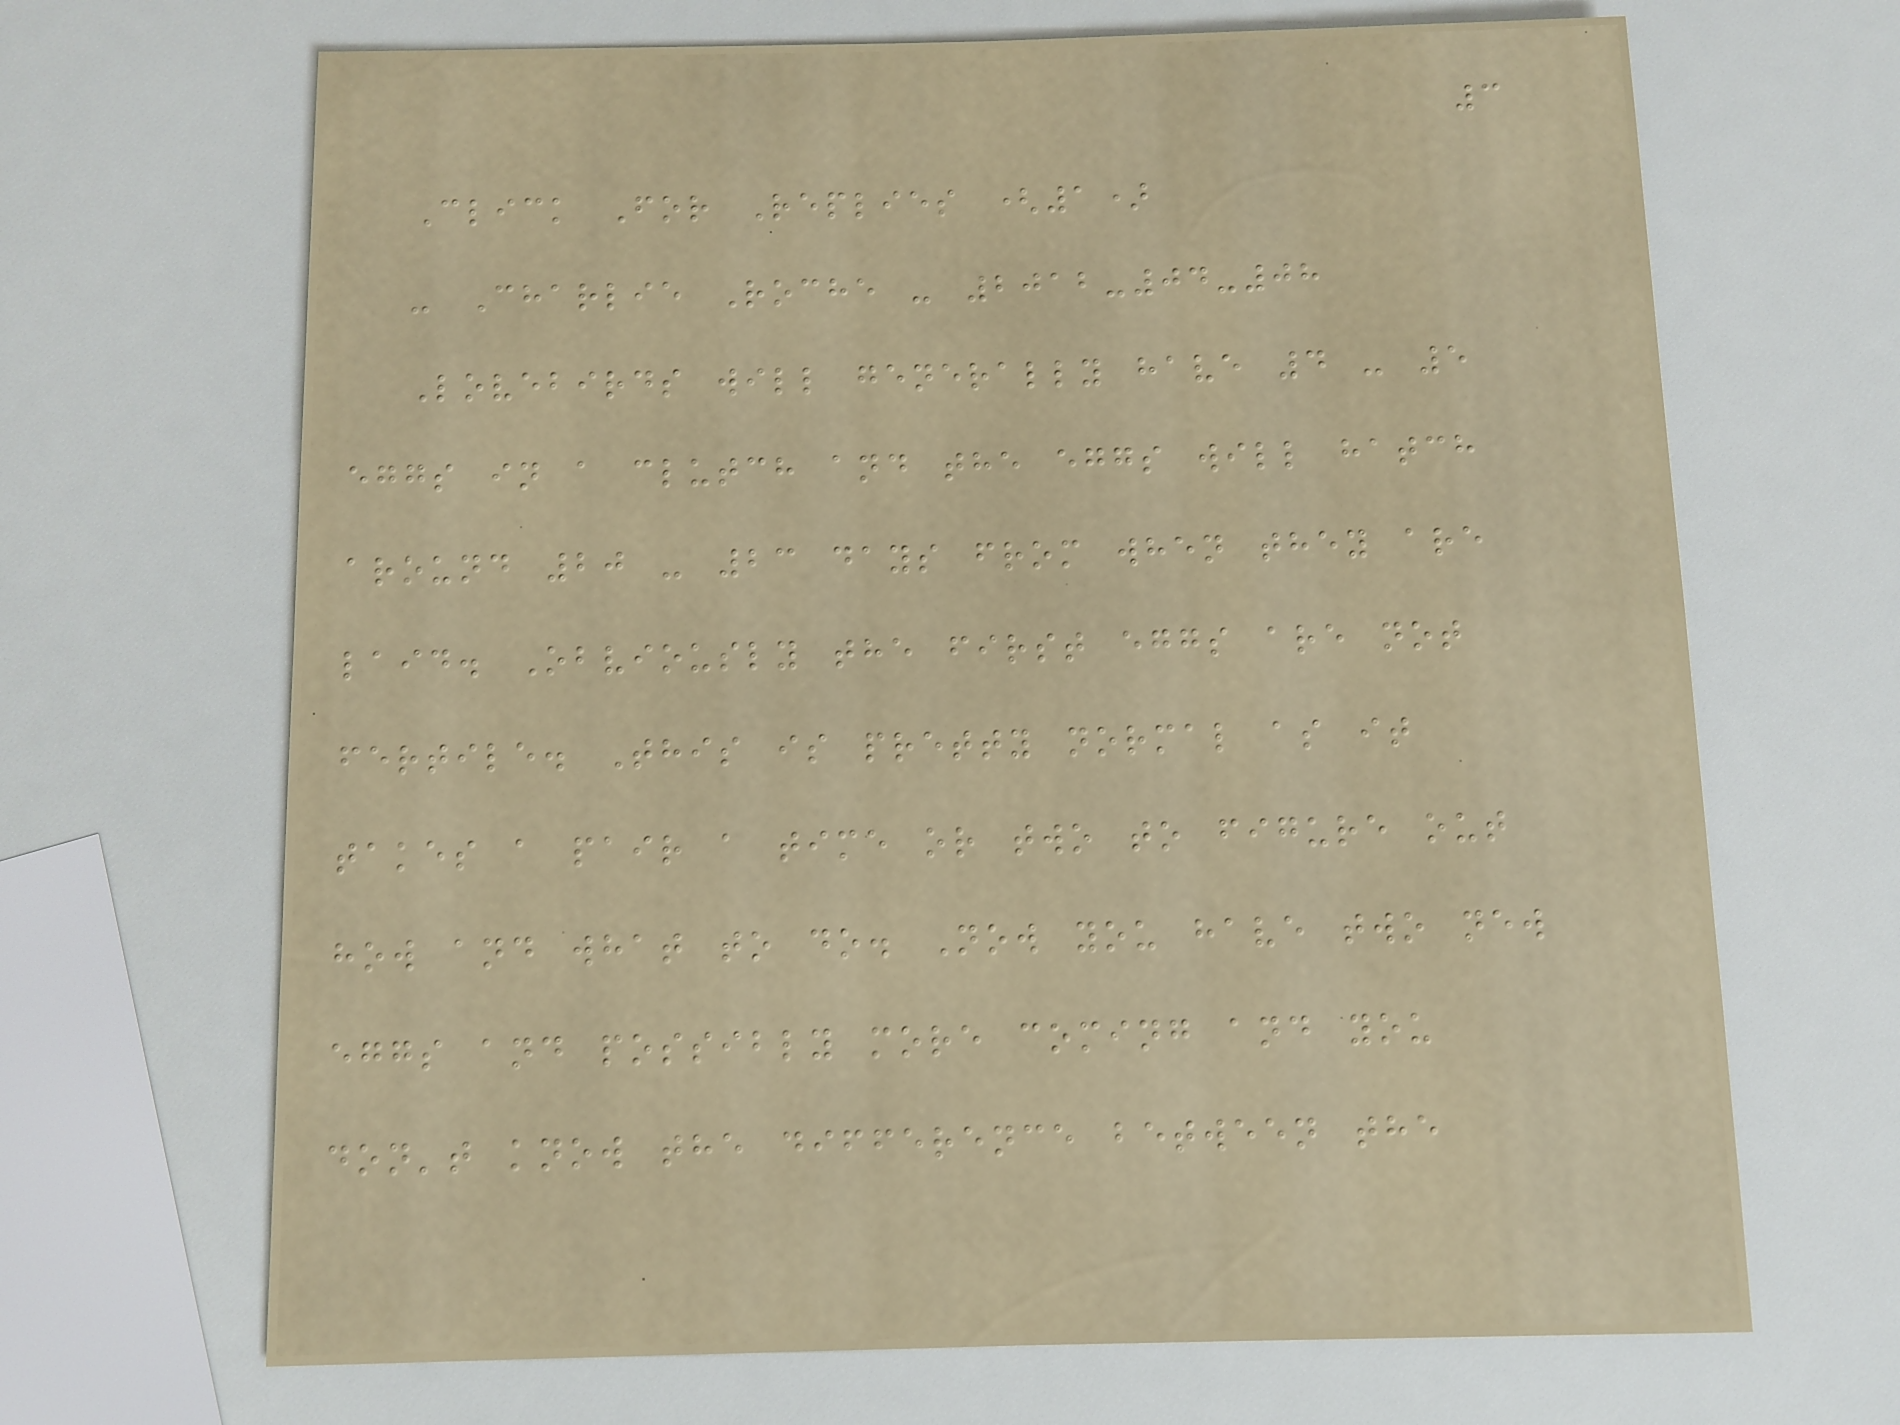3
Click For Replies (1)
- Charlie Roche - 2012-04-08
Lovebirds will generally have 4 - 5
eggs in a clutch and the eggs will hatch
around 20 - 23 days from when they are
laid. Obviously the first eggs are not
fertile. This is pretty normal as it
takes a pair a time or two to figure out
how and what to do. Now you have two new
eggs and possibly more coming and you
don't know the difference between the
